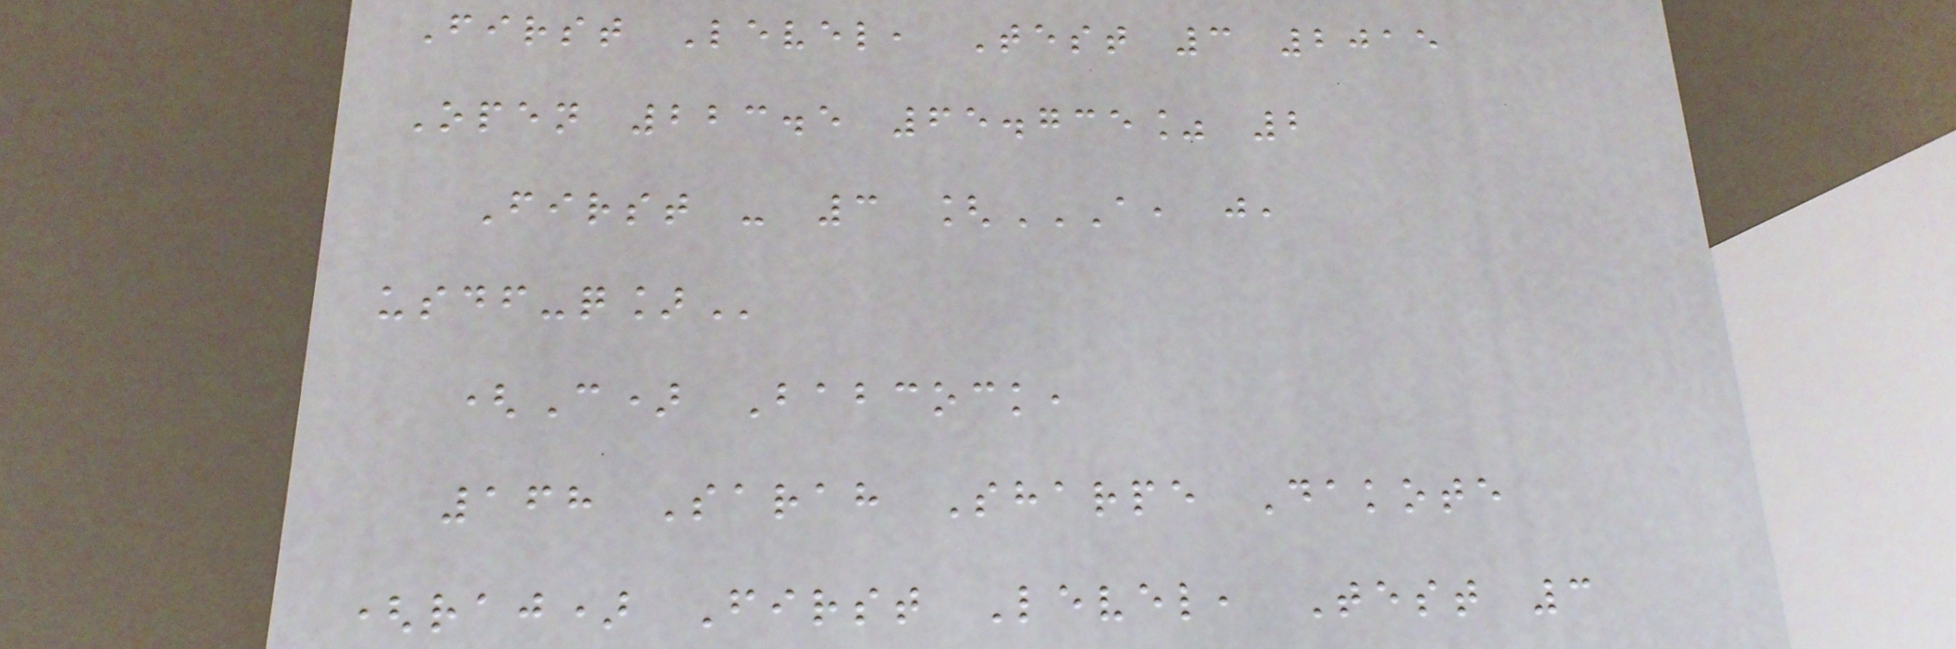First Level, Test 3 2015
Open 223.5 65.735% 2
First - 3 [A, J,
USDF-Q]
(C) Babcock,
168 Sarah Sharpe Dakote
(raj) First Level, Test 3
